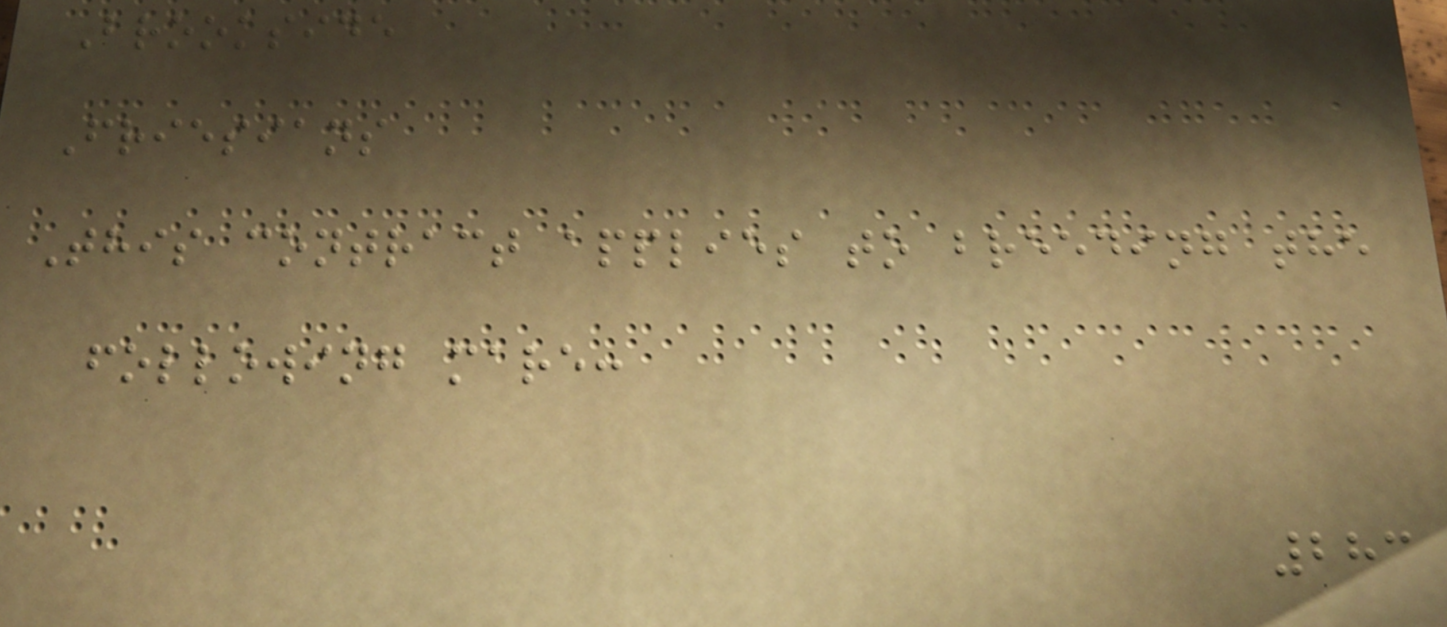Brookside
Friesians
This contract applies to breeding the
following mare:
283
